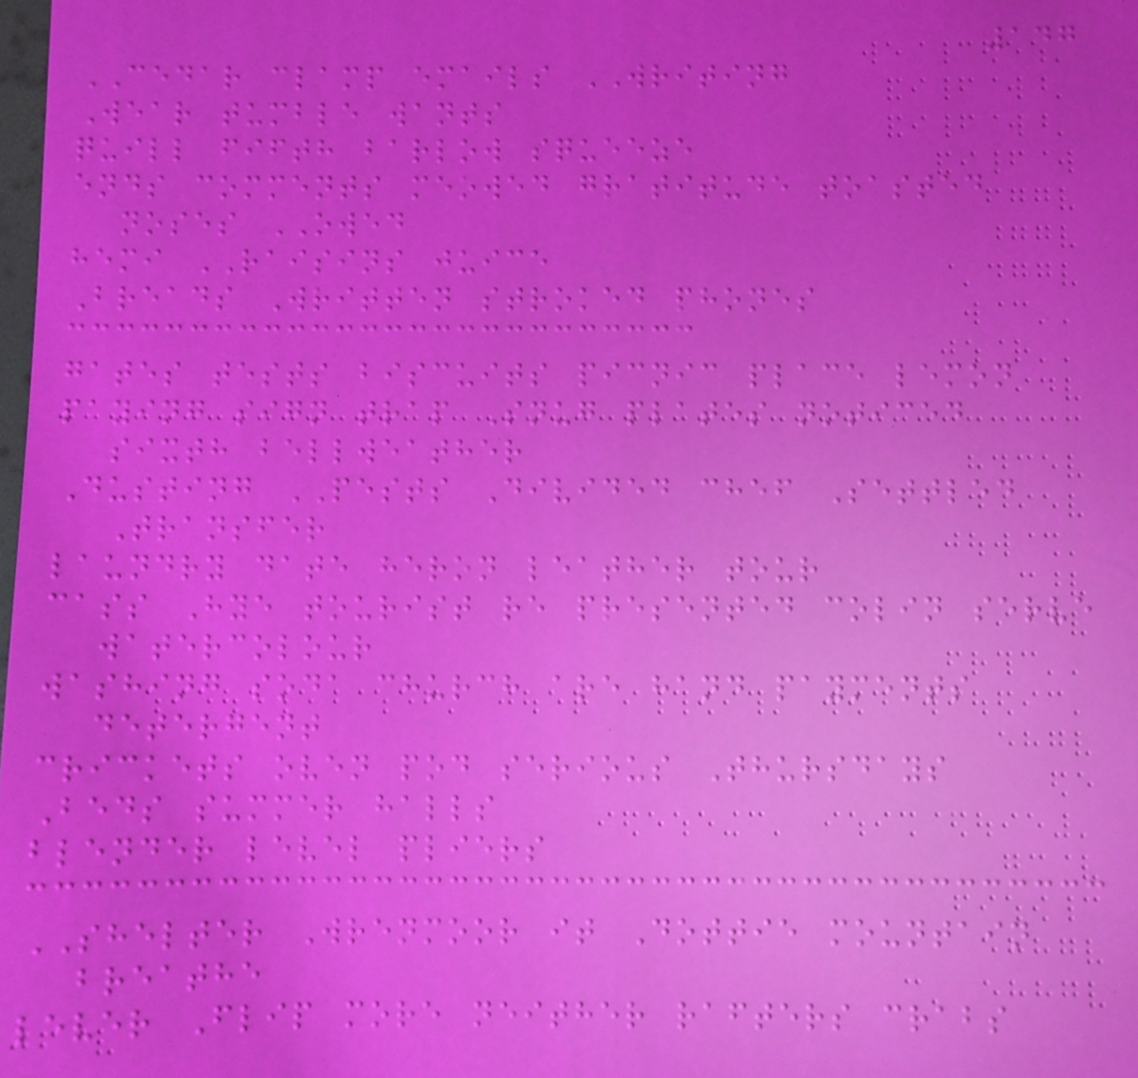147
CEDAR clamp emails WRITING
Wear tumble wants
quill fifth barlow squeeze
ends comments meowed gratitude toasted
noses OWED
hemi RAISINS juice
Breads Written stroked phones
gates tests biscuits picnic place lemon
paying sign trap Snug plates noticed
sixth bellweather
Dusting PESTS Divided chef Settled
Transfer
laundry date heron leather tour
cass Hye tourist re presented colin serve
watercolour
washing soda church are hand payments
detergent
crickets oven pod serious Thursdays
Beds summer halls
blender level pliers
SHELTER Wrenmoor it Dottie mountain
breathe
lever Flip more neither rafters crabs
